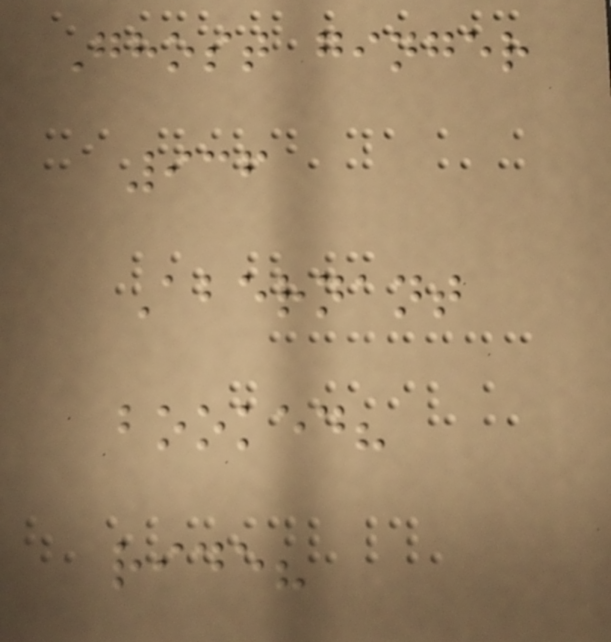Ghost ginger
936
Abernant
booked?
ride?
